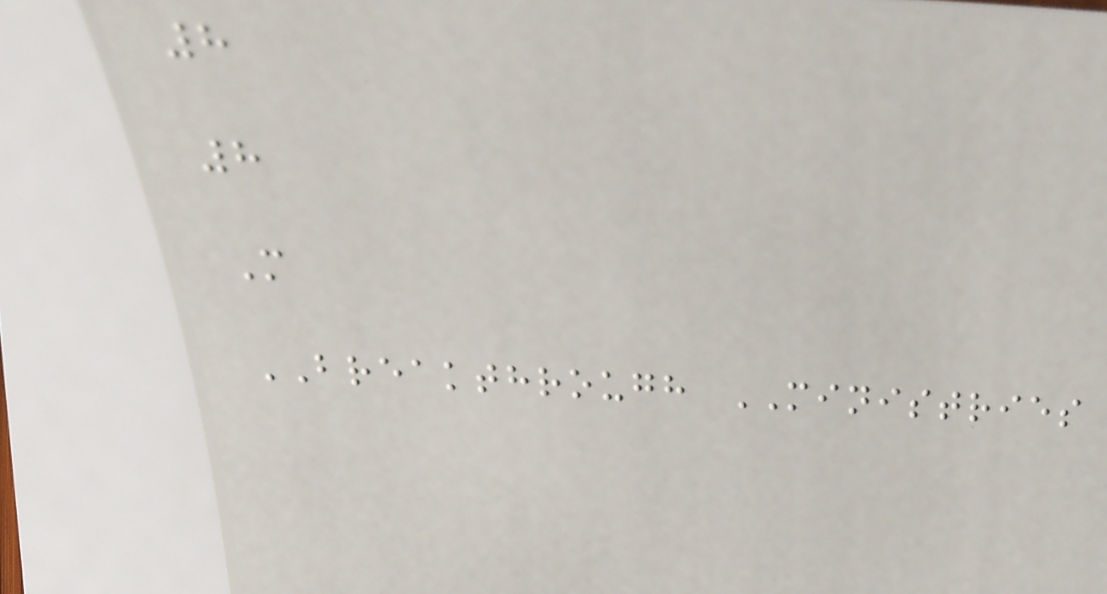8
8
M
BREAKTHROUGH MINISTRIES
